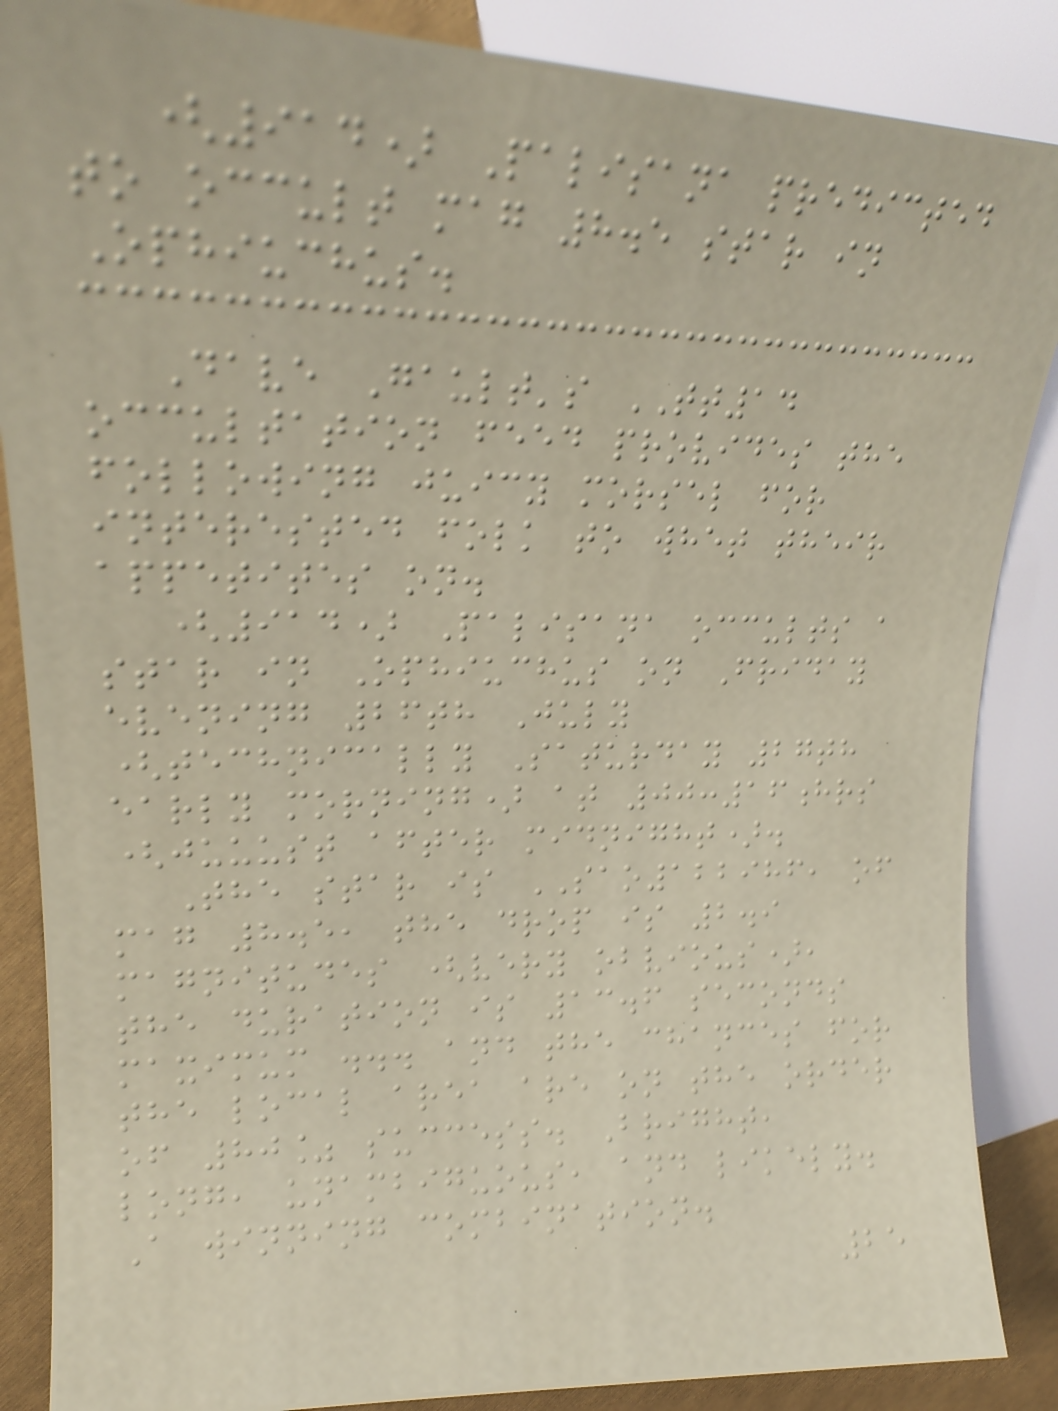(914) Palisana predicted
to occult mag 8.5 star in
Ophiuchus.
Dave Gault's TT14
occultation feed provides the
following juicy morsel for
interested folk to whet their
appetites on.
(914) Palisana occults a
star in Ophiuchus on Friday
evening 26th July
(technically Saturday 27th
early morning) at 00:16hrs
(juuust after midnight).
The star is SAO122986, of
mag 8.5, the drop is 2.9
magnitudes (very obvious),
the duration is 13.6 seconds
maximum ... and the chances for
the local area are on the order
of 80% success. Bright,
long, unambiguous, and likely.
A winning combination.
25
